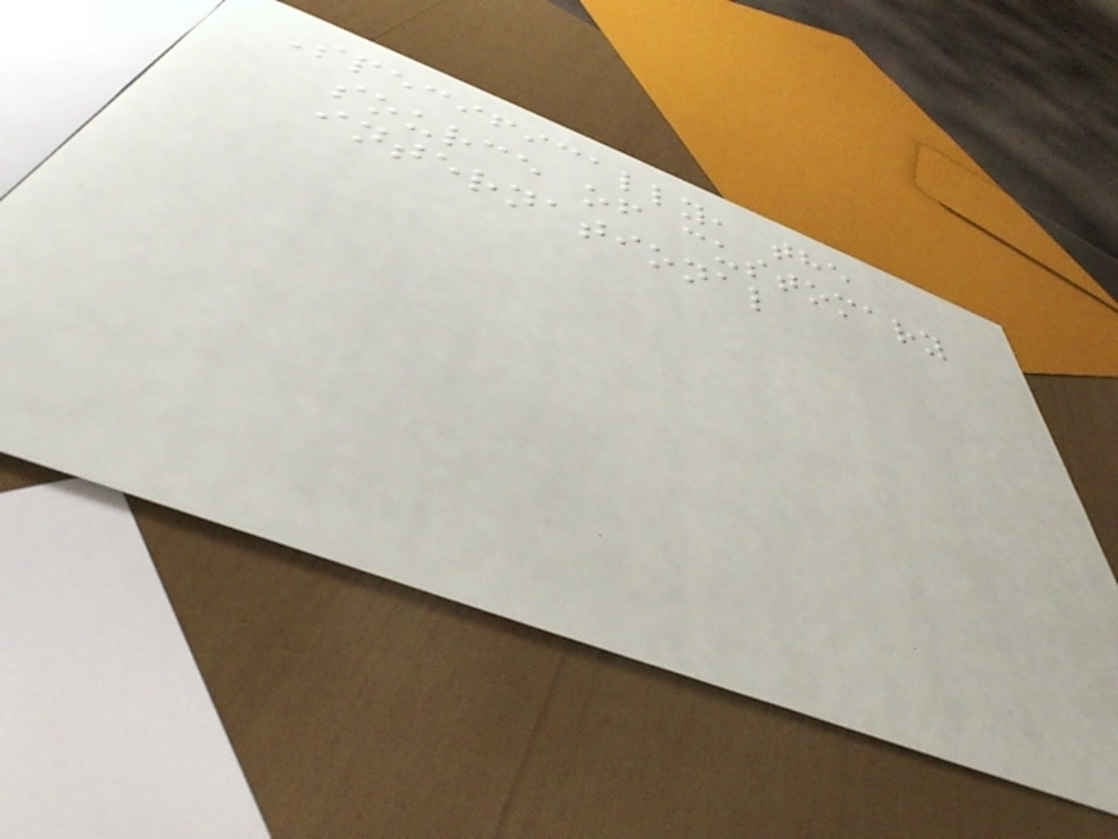Specifically, the
source of customary
international
